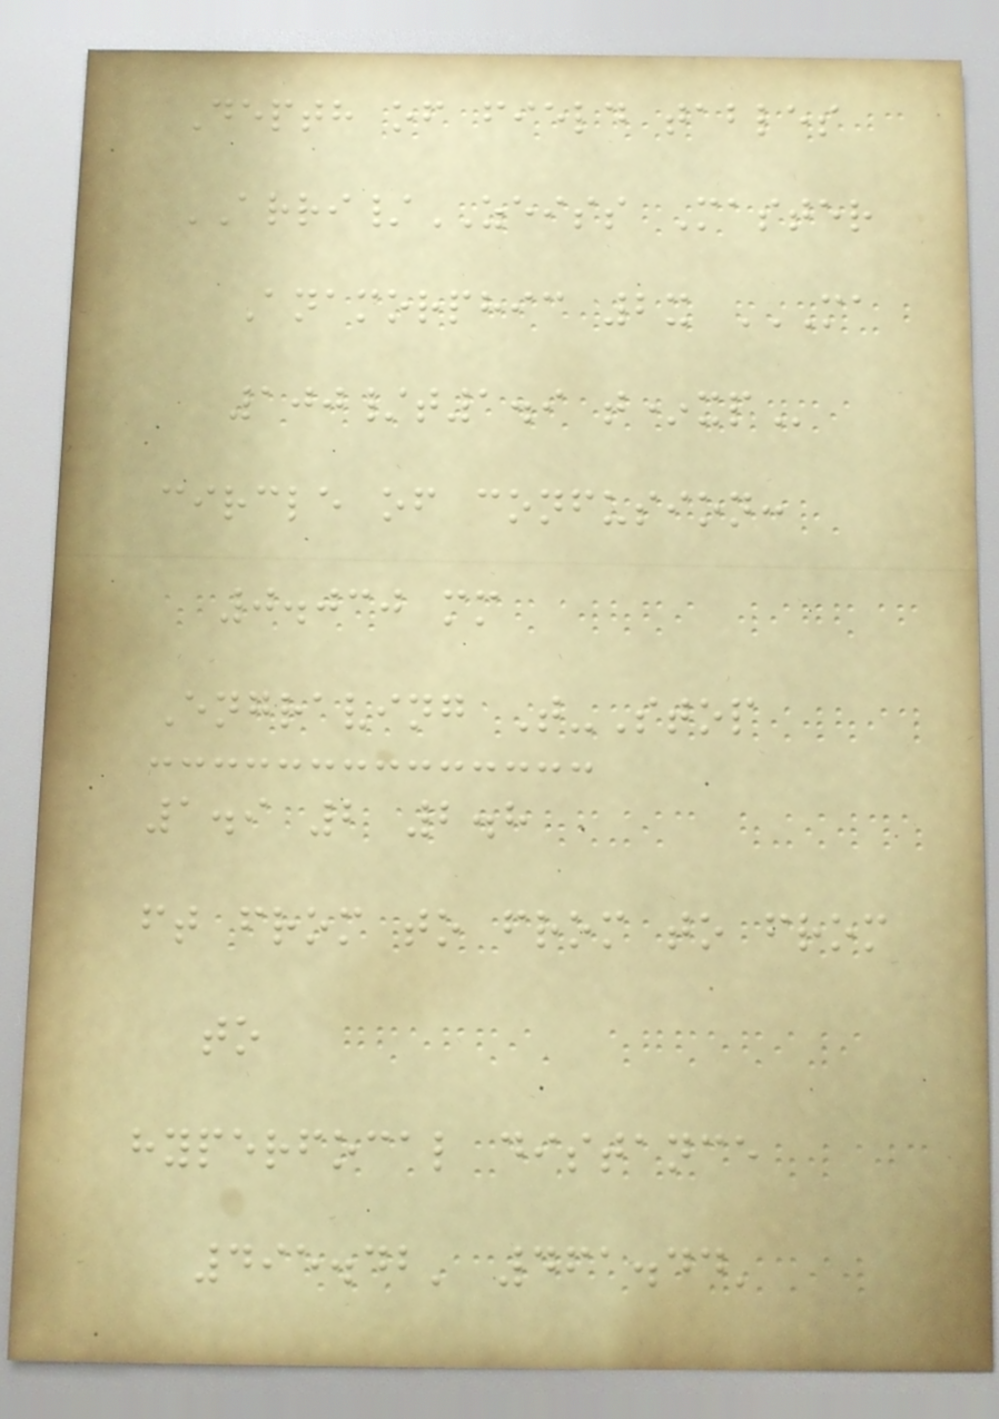Depth of field tables
ARRI/ZEISS Master
Anamorphic 2x MA
100/T1.9 T*XP
circle of confusion:
0.030 mm
Engraving T-Stop
1.9 2 2.8
ft from to from to from
to
hyperfocal distance
495.42' 461.44'
